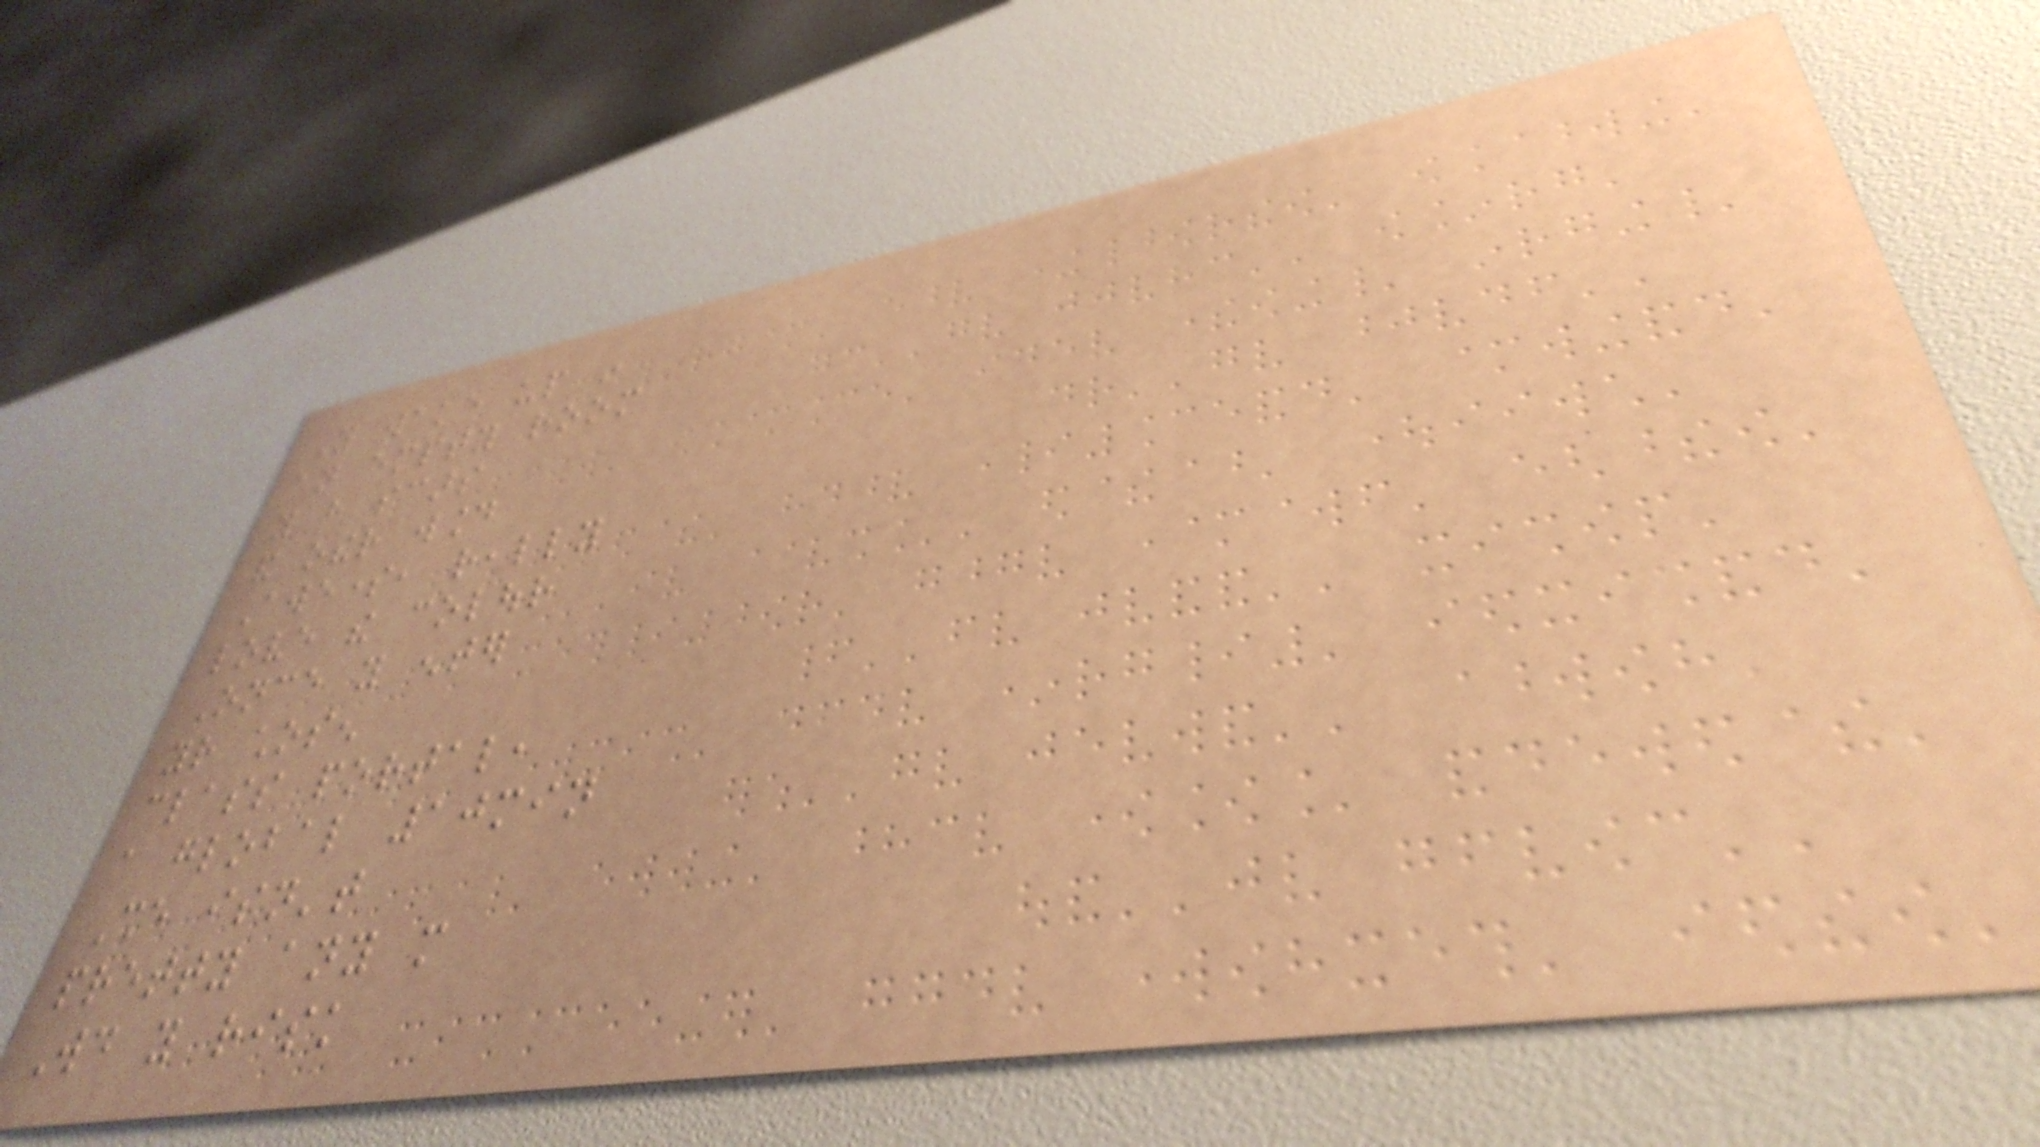You wake up in
an empty room
you have scars
and other wound
Awesome, really
love the colour
Once you enter
your chosen
class portal,
a global 10min
She isn't
pretty any more
Would you risk
